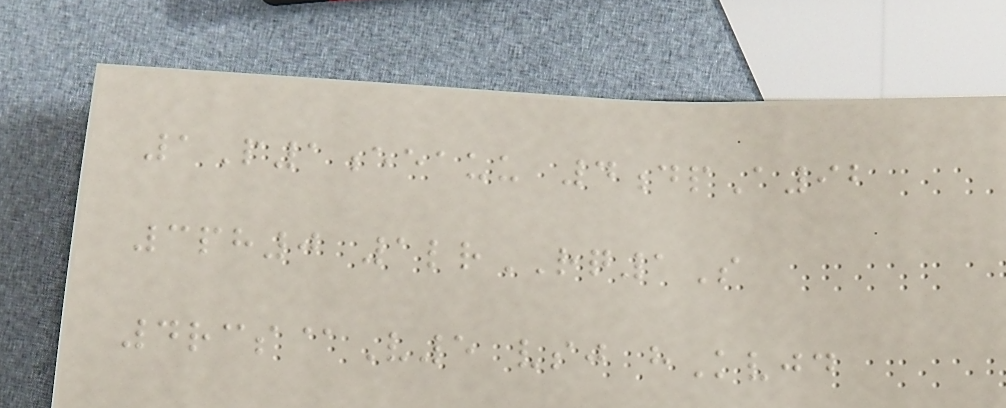1P1eeauu 4dpA92
3ph0 1lrRQ1S
4rcs@V5 vsj hKvjd
